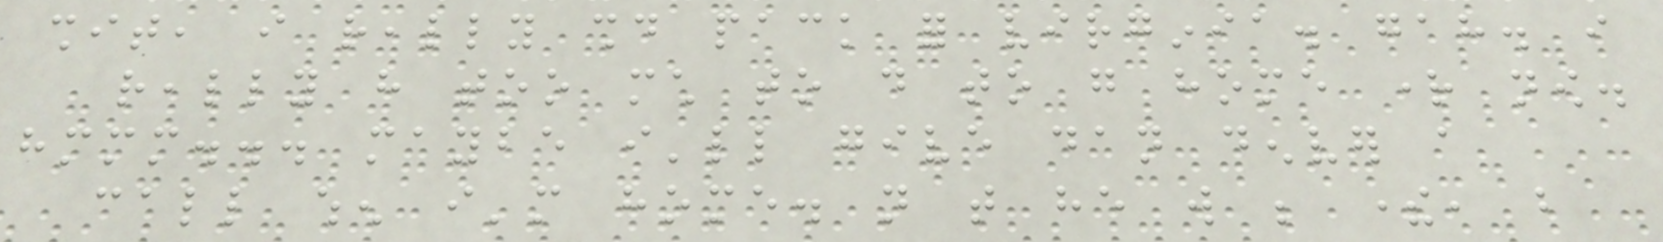shit, i really should pack for virginia. gah. i
really have too much to do to go home right now.
hmmm... maybe i'll give dan denver a
call when i'm home. not that he will be there, but
